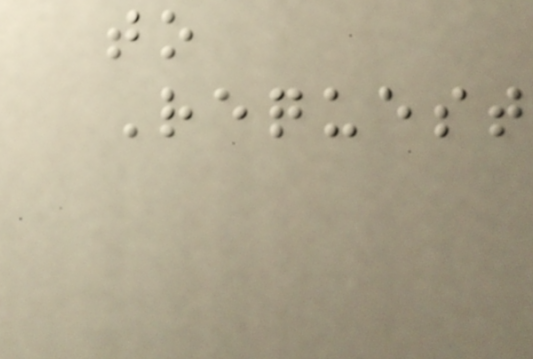to
Request
